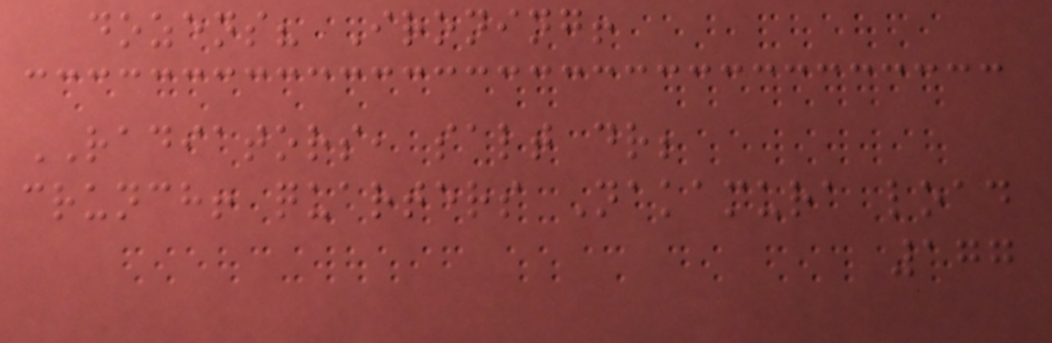dozens? Ironing!
RADIATORS, salt dr;
crunch! quarters Nakamura load
177
